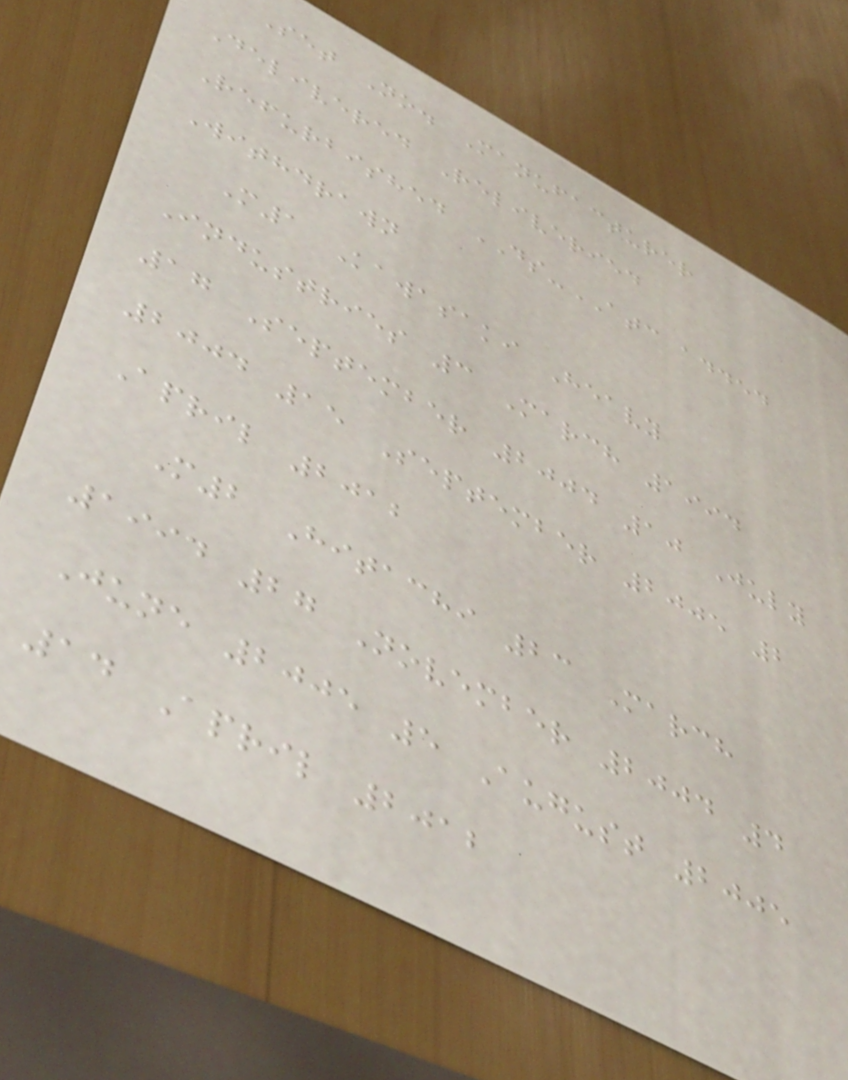Set No. Manufacturer
Delivered Reliveried
Refurbished DS-ATC added
Withdrawn
M1 Kawasaki Heavy
Industries 3 March 1994
17 September 2004 10 July
2004 15 September 2005 2
April 2012
M2 Hitachi 23 March
1994 27 November 2004 4
June 2005 5 August 2005
14 April 2012
